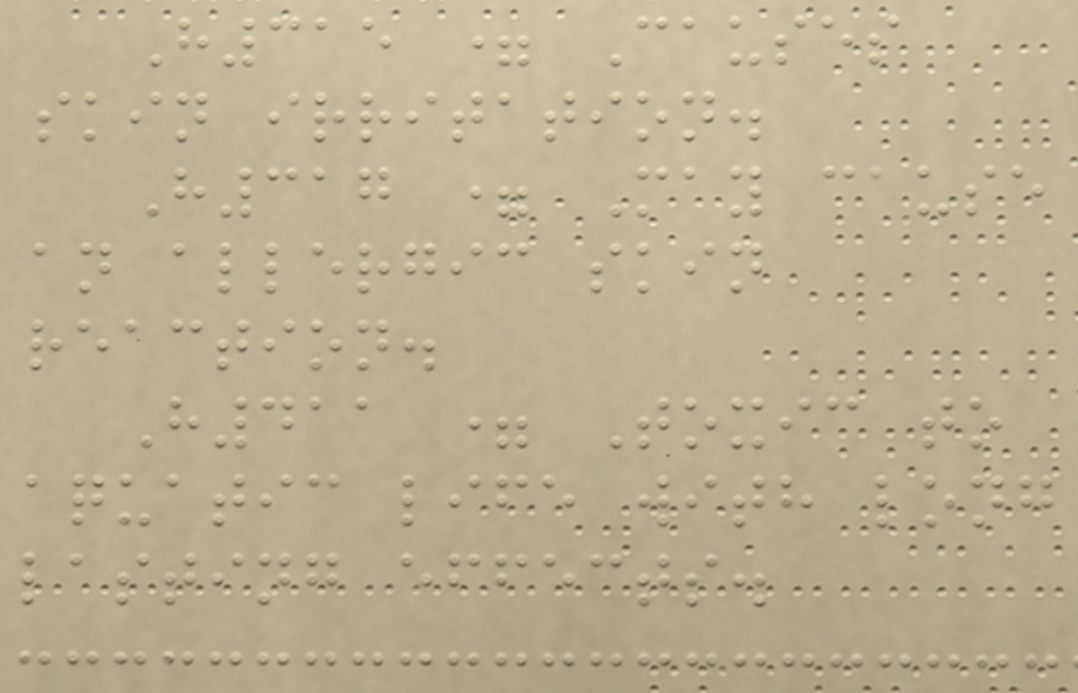H315 = Causes
skin irritation.
H317 = May cause
an allergic skin
reaction.
H411 = Toxic to
aquatic life with long
lasting effects.
